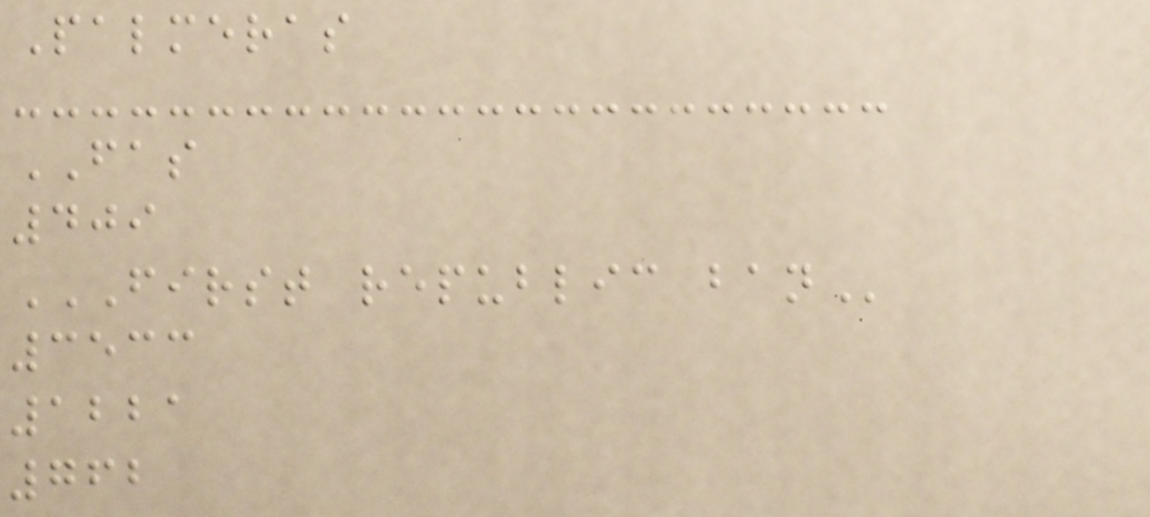Palmeras
FAS
409
FIRST REPUBLIC BAN
3533
1221
762
